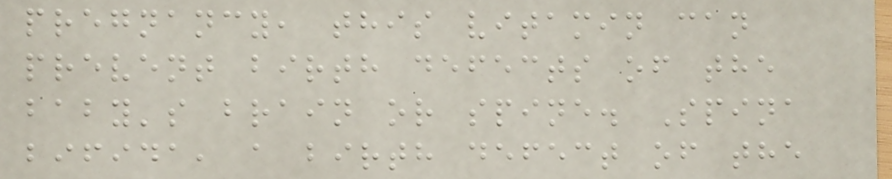pregnancy, this vitamin can
prevent birth defects of the
baby's brain or spine. Spina
bifida, a birth defect of the
